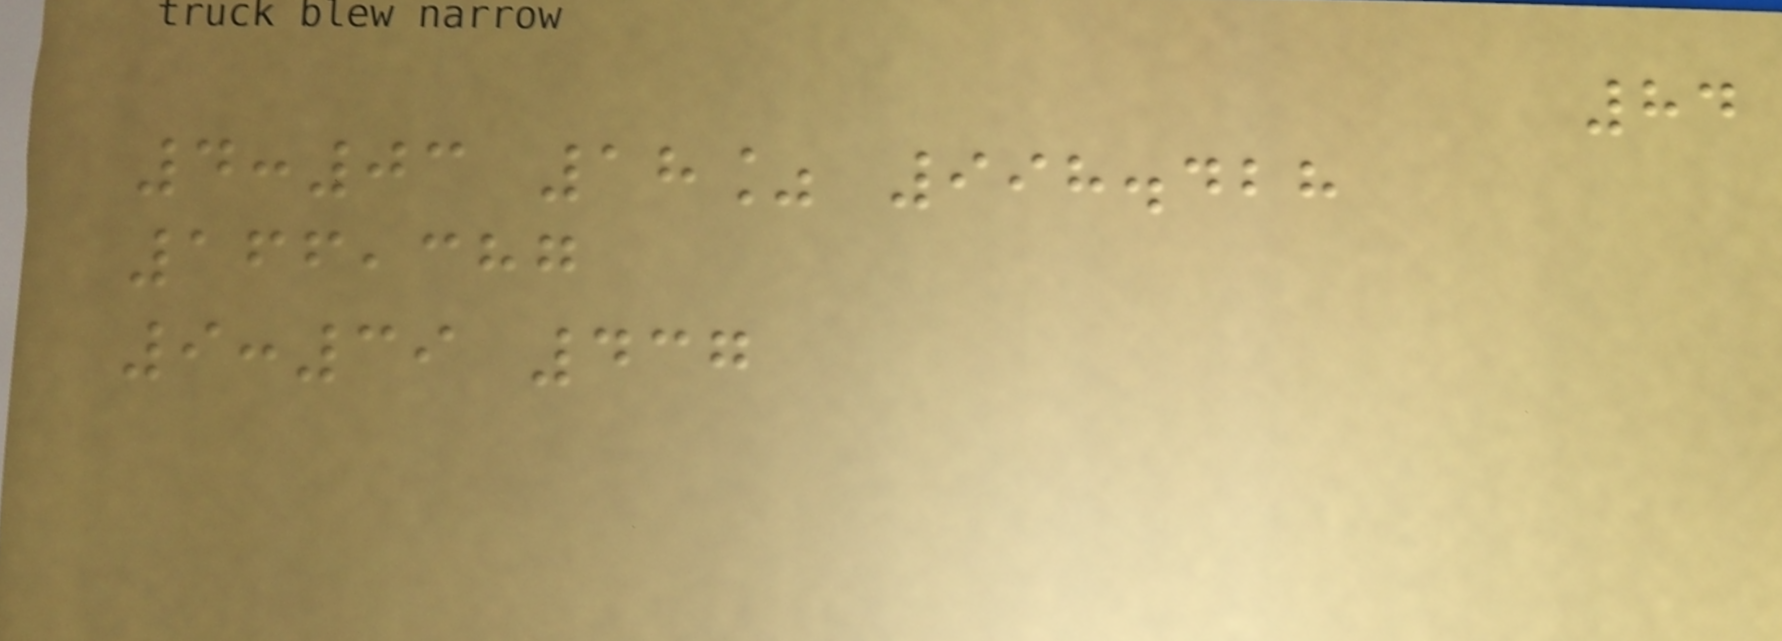84
4:03 18% 998.428
166,387
9:39 437
